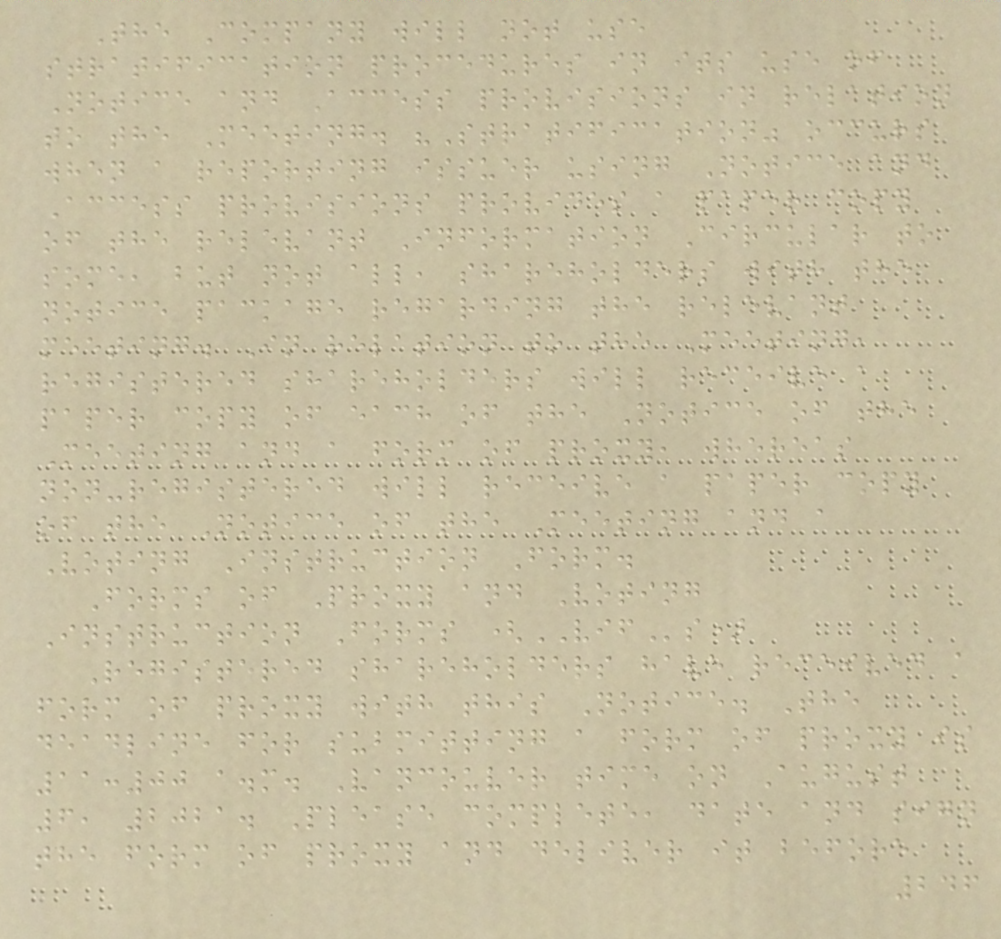The Company will not use
stratification procedures in its use of
Notice and Access provisions in relation
to the Meeting. "Stratification" occurs
when a reporting issuer using Notice and
Access provisions provides a paper copy
of the relevant Information Circular to
some, but not all, shareholders with the
notice package regarding the relevant
meeting. In relation to the Meeting,
registered shareholders will receive a
paper copy of each of the Notice of the
Meeting and a form of proxy, whereas
non-registered will receive a paper copy
of the Notice of the Meeting and a
Voting Instruction Form.
Forms of Proxy and Voting
Instruction Forms (VIFs)
Registered shareholders have received a
form of proxy with this Notice. The
deadline for submitting a form of proxy is
11:00 a.m. Vancouver time on August
6, 2021. Please complete, date and sign
the form of proxy and deliver it before
246
